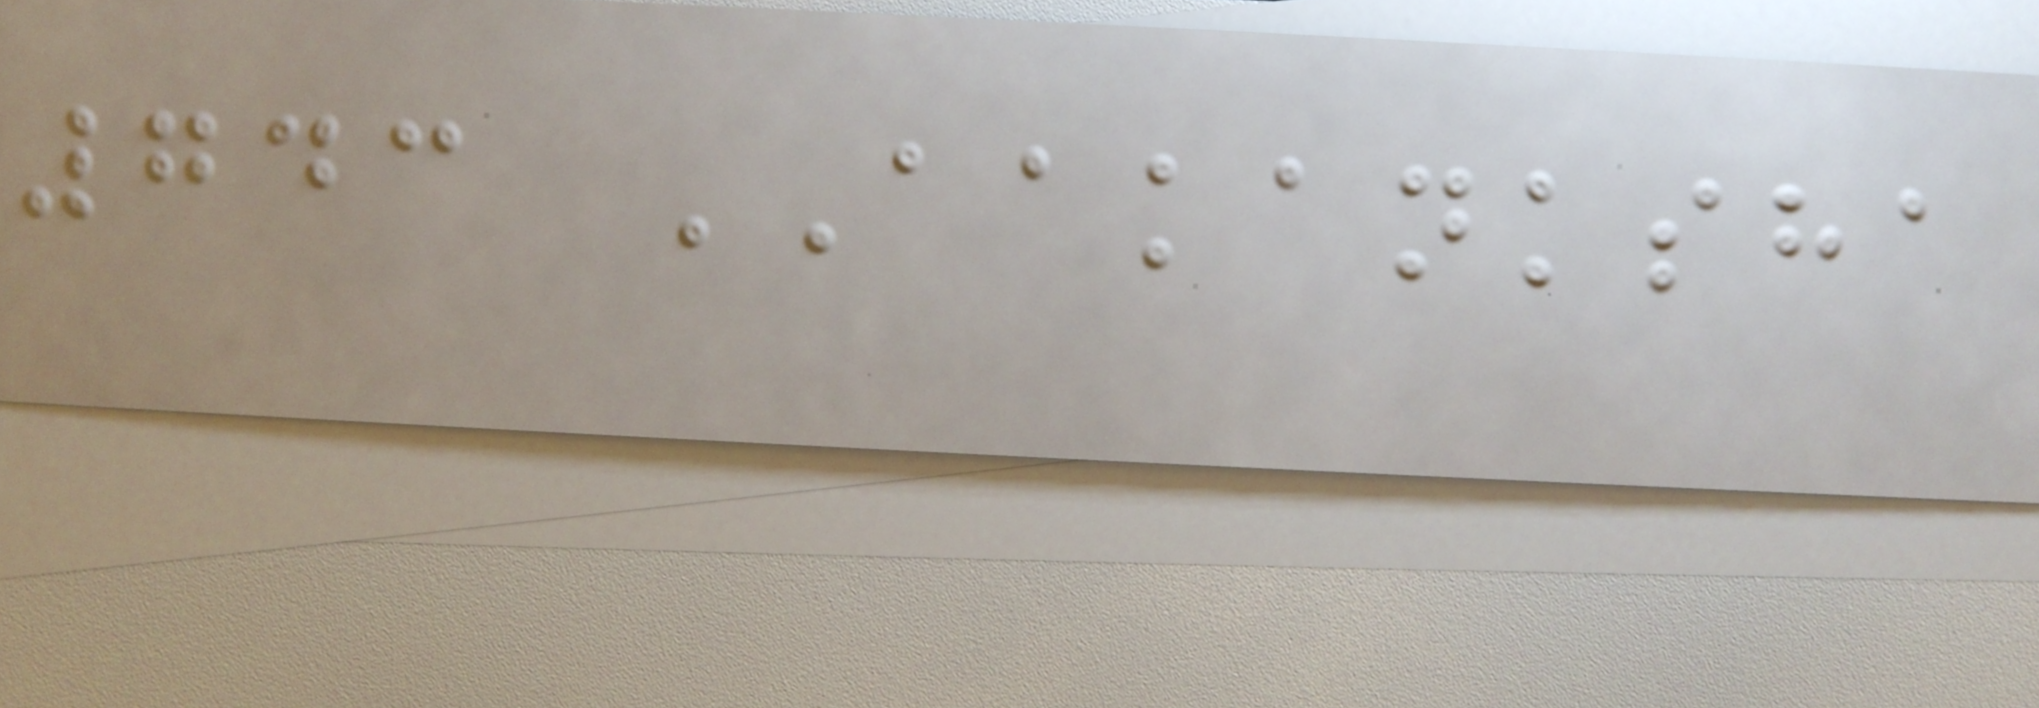743 AAKANKSHA
